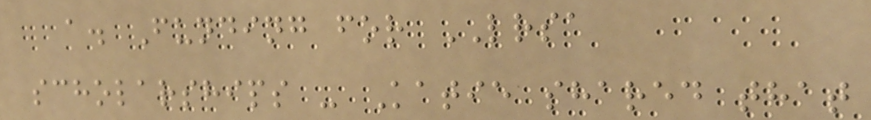a. Funding for LRSA
scholarships - Katie shared that
